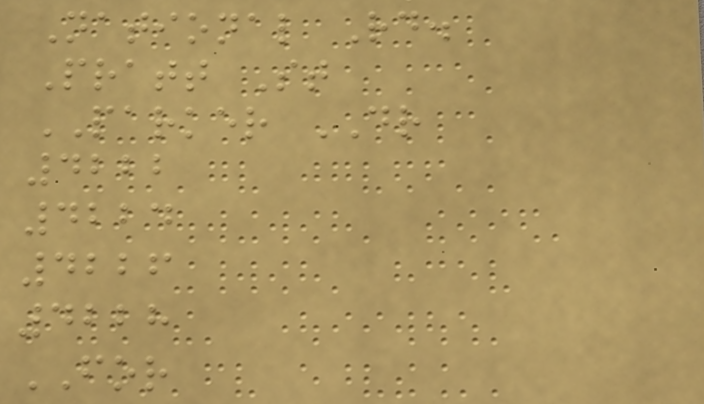National Rd.
Pratt St
PARKER DR
4222
4224
4226
4228
FOR
